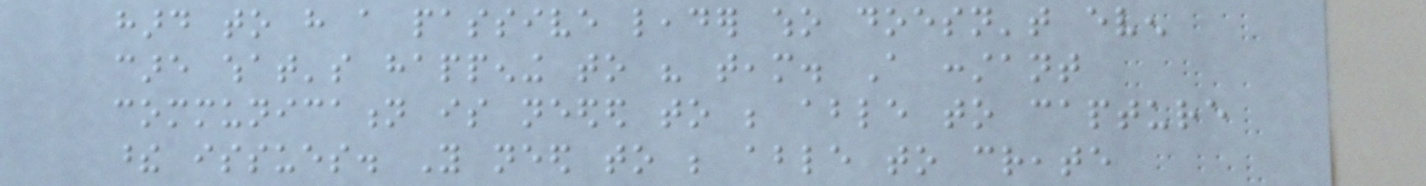hard to have a passive leader who doesn't even
care what's happening to his team. A constant
communication is needed to be able to capture
these issues. You need to be able to create
